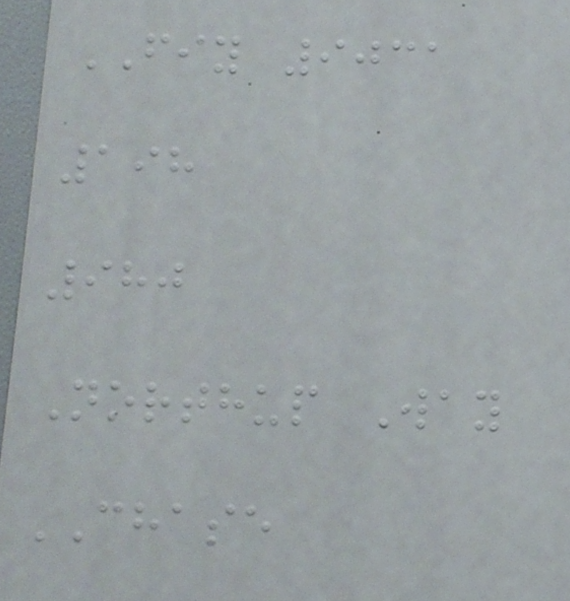FIY 9031
198
980
Northup Way
CHASE
